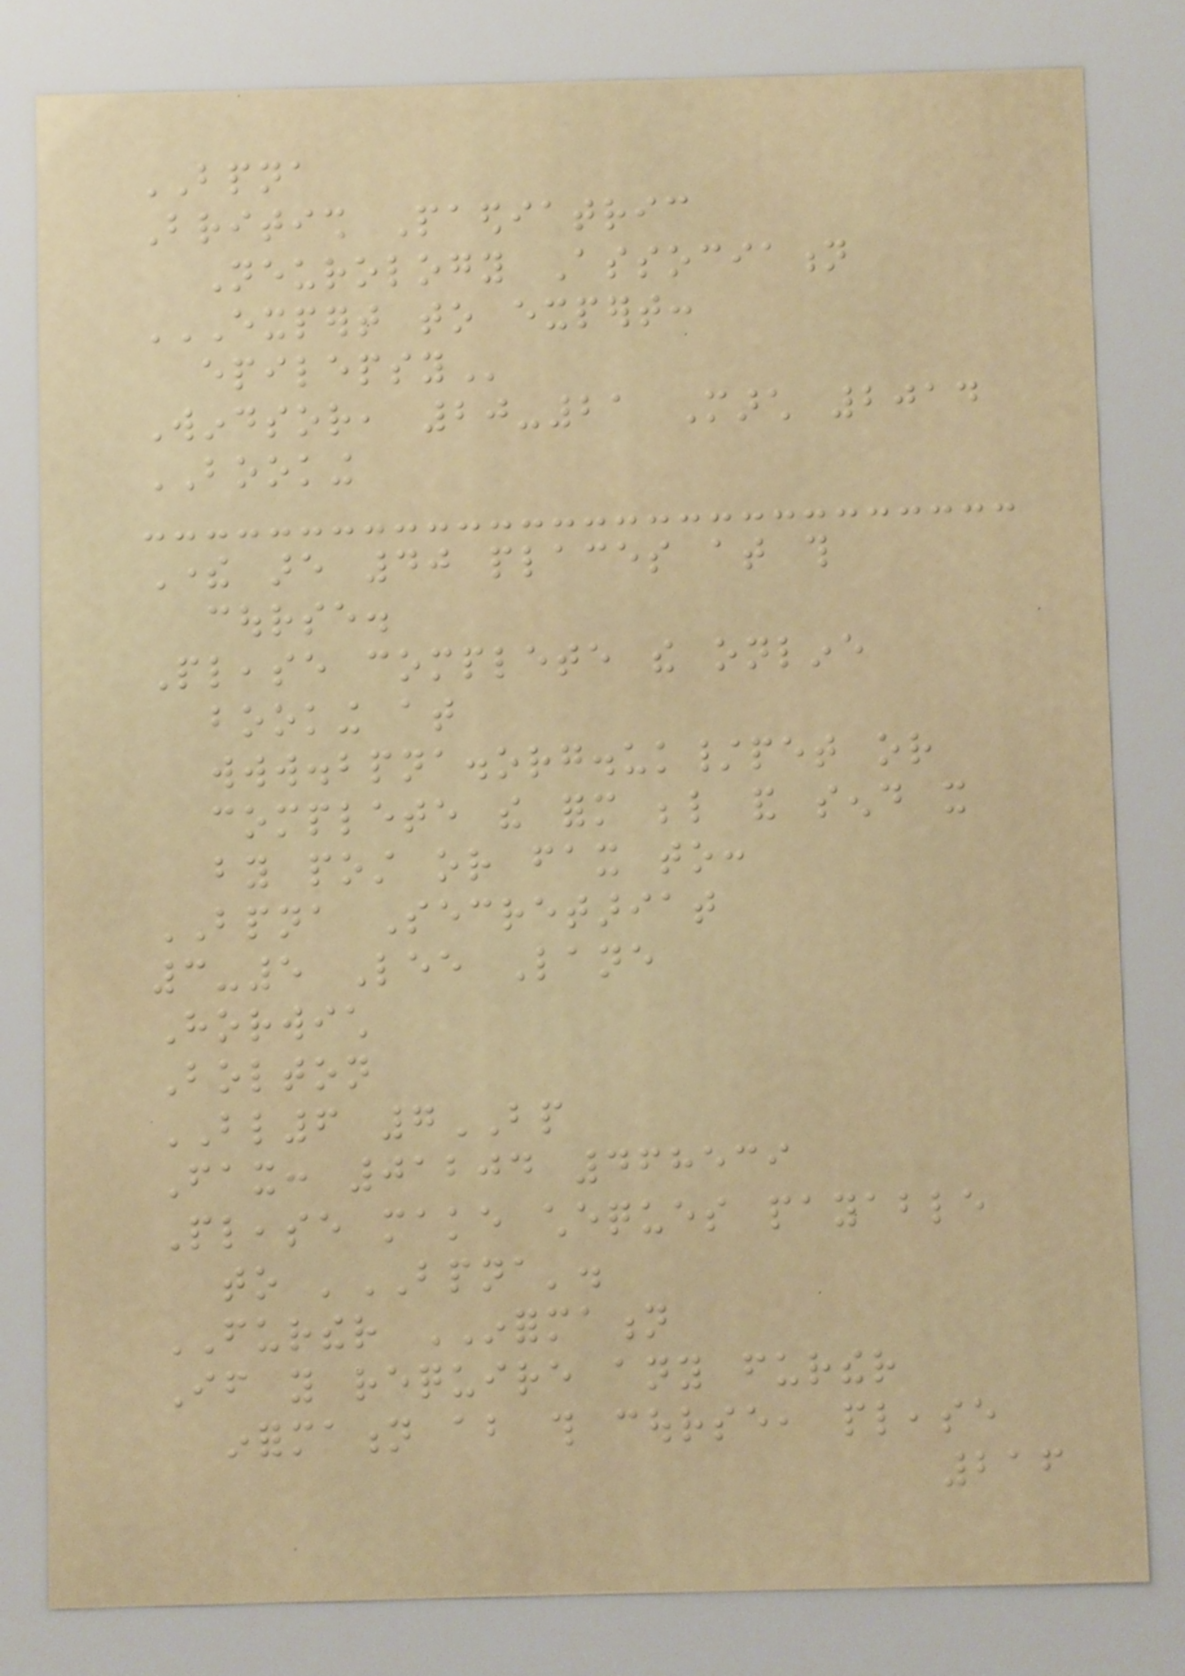BPNA
British Paediatric
Neurology Association
EXPERT TO EXPERT:
EPILEPSY
Windsor, 20-21 March 2014
BOOKING
There are 40 places at this
course.
Please complete the online
booking at
www.bpna.org.uk/pet or
complete the form below and send it
by post or fax to:
BPNA Secretariat
3-5 Lee Lane
Horwich
Bolton
BL6 7BP
Fax: 01204 468539
Please make cheques payable
to 'BPNA'.
FURTHER INFORMATION
If you require any further
information about this course, please
216
